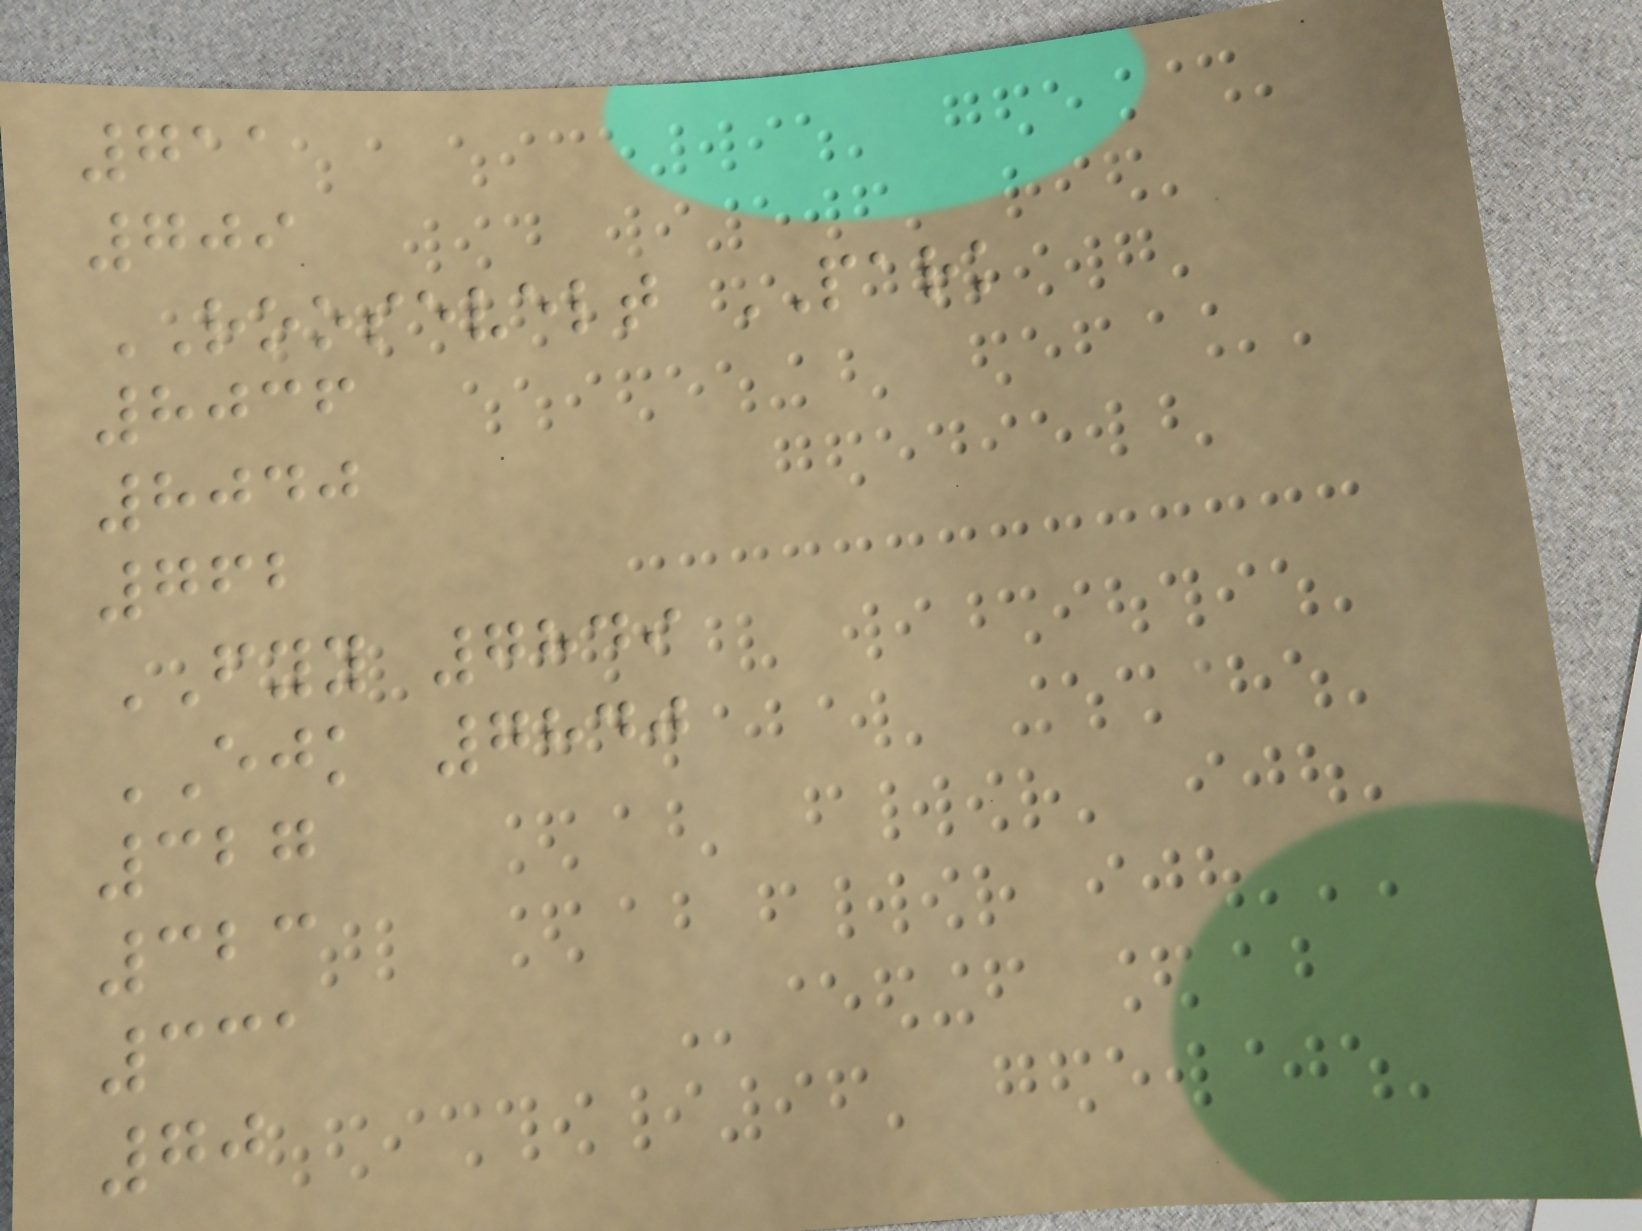711
709
ROOSEVELT PARK
8036
8040
762
FYY 7849
EJK 7840
327
323
331
70
